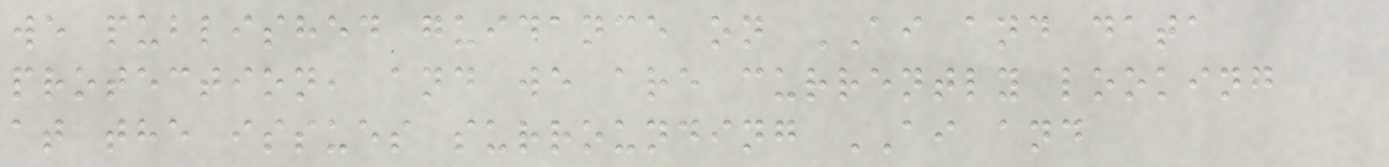we published guidance on AI and data
protection, and we are currently looking
at the issues surrounding AI and
